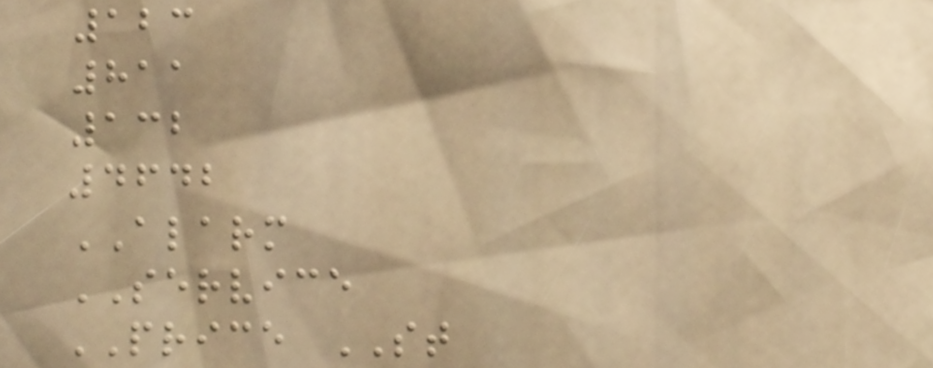123
811
132
4642
ALARM
SERVICE
PRICE ST
